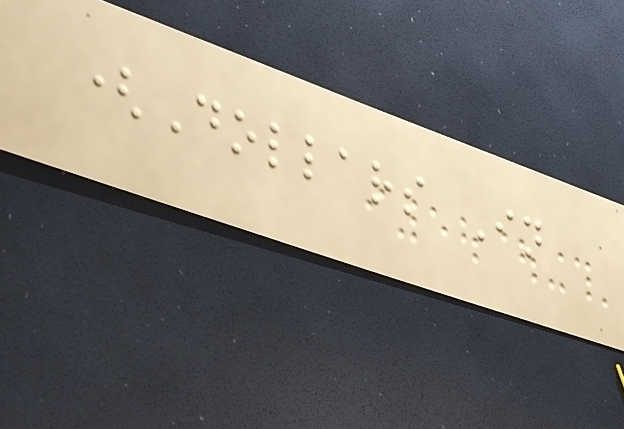(Dollars In
